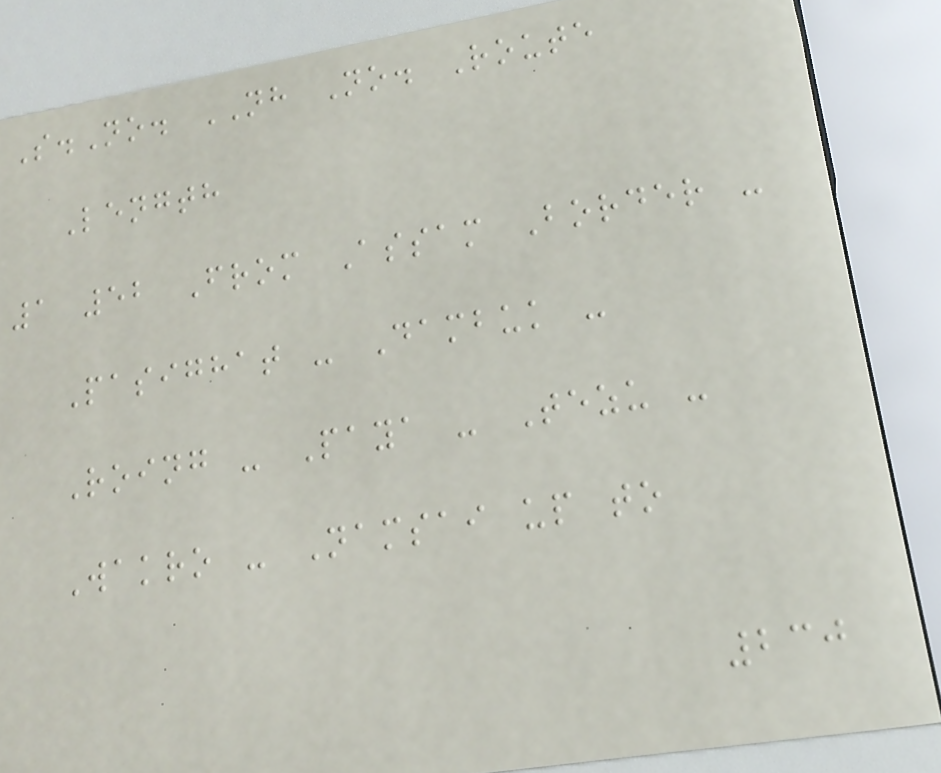S.No. NH No. Route
Length
1 52 From Assam Border -
Pasighat - Dambuk -
Roing - Paya - Tezu -
Wakro - Namsai up to
230
